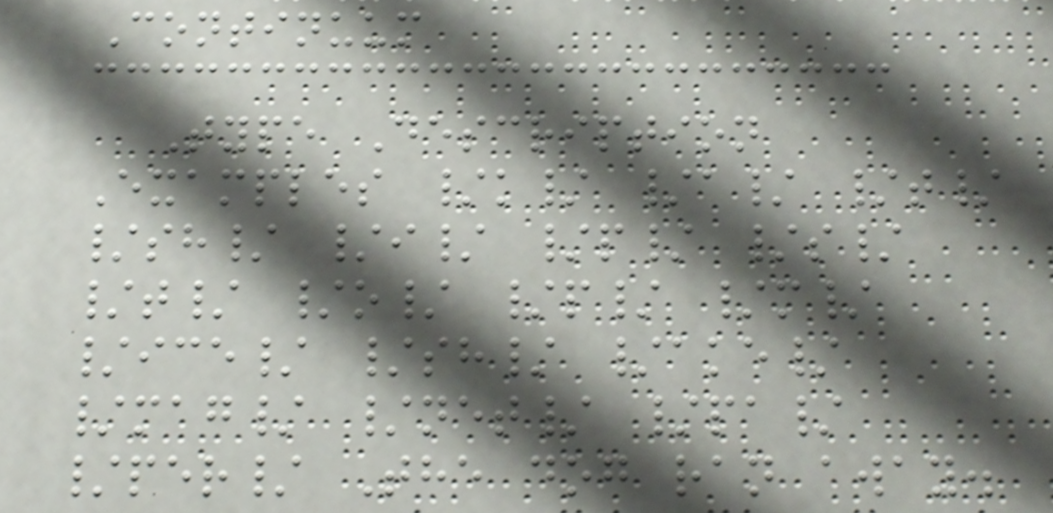Continuum
Type Description
Examples /k/ /a/ /t/
/sh/ /i/ /p/ /s/
/t/ /o/ /p/ /m/
/ice/ /sh/ /ake/
/mag/ /net/ /pa/
/per/ The dog ran away.
